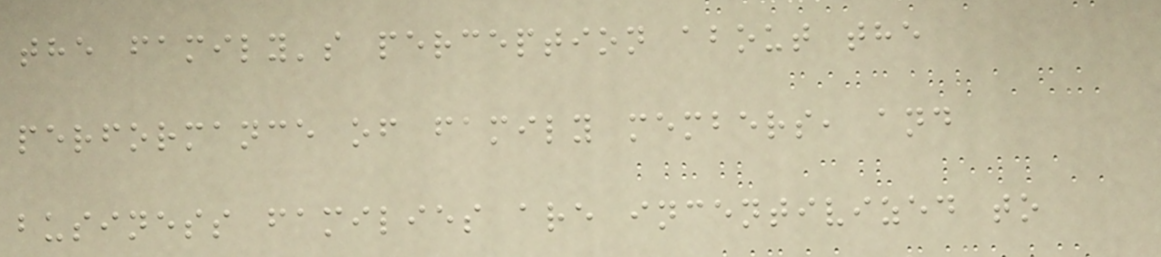the family's perception about the
performance of family members, and
business families are incentivized to
